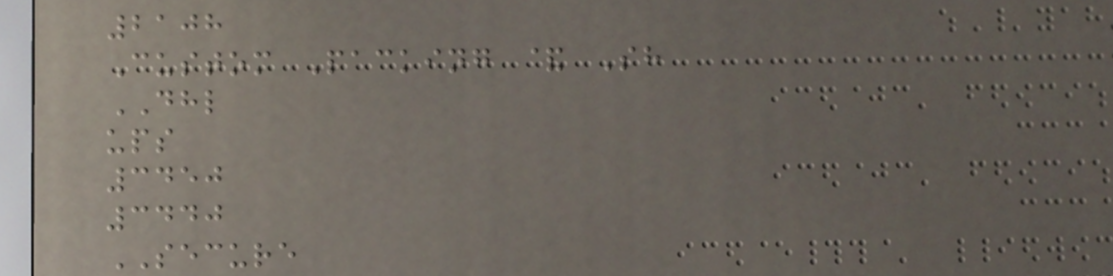2108
Custom Packing & Sh
DHL
ups
3450
3440
SECURE
